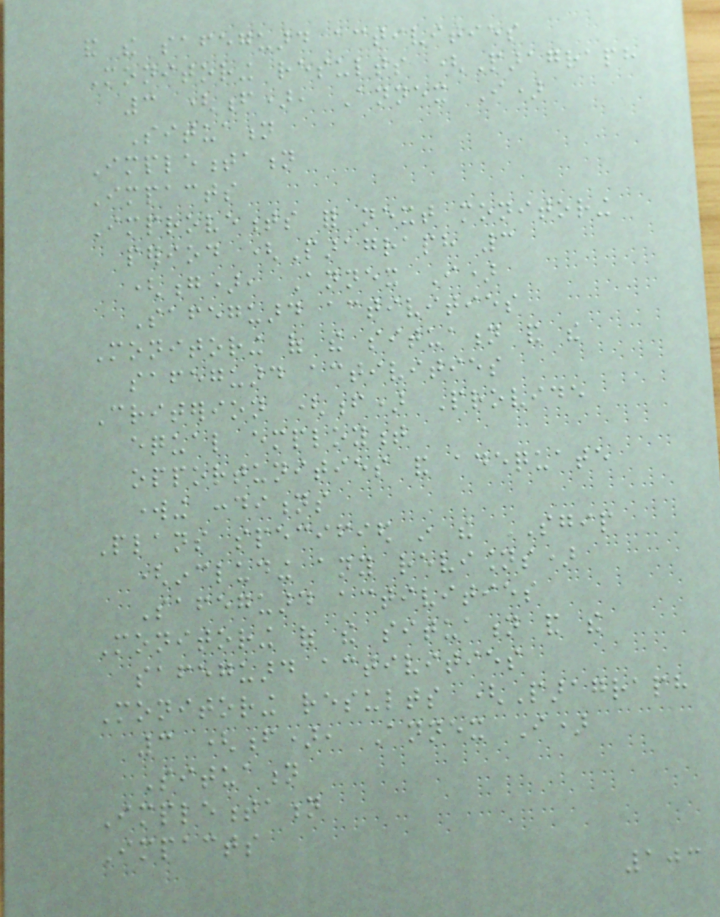and the safeguard activities
Monitoring results (Paragraph
3 (f), Annex I)
Situation
Implementation
Impacts
Improvements for next monitoring
period (Paragraph 3
(g), Annex I)
Safeguard activities
Monitoring of the situation and the
safeguard activities
Criterion (f) Provide
equal employment
opportunities and adequate
working conditions
Plans specified in the SGIP
(including any revisions)
Safeguard activities
Monitoring of the situation and the
safeguard activities
Monitoring results (Paragraph
3 (f), Annex I)
Situation
Implementation
Impacts
103
